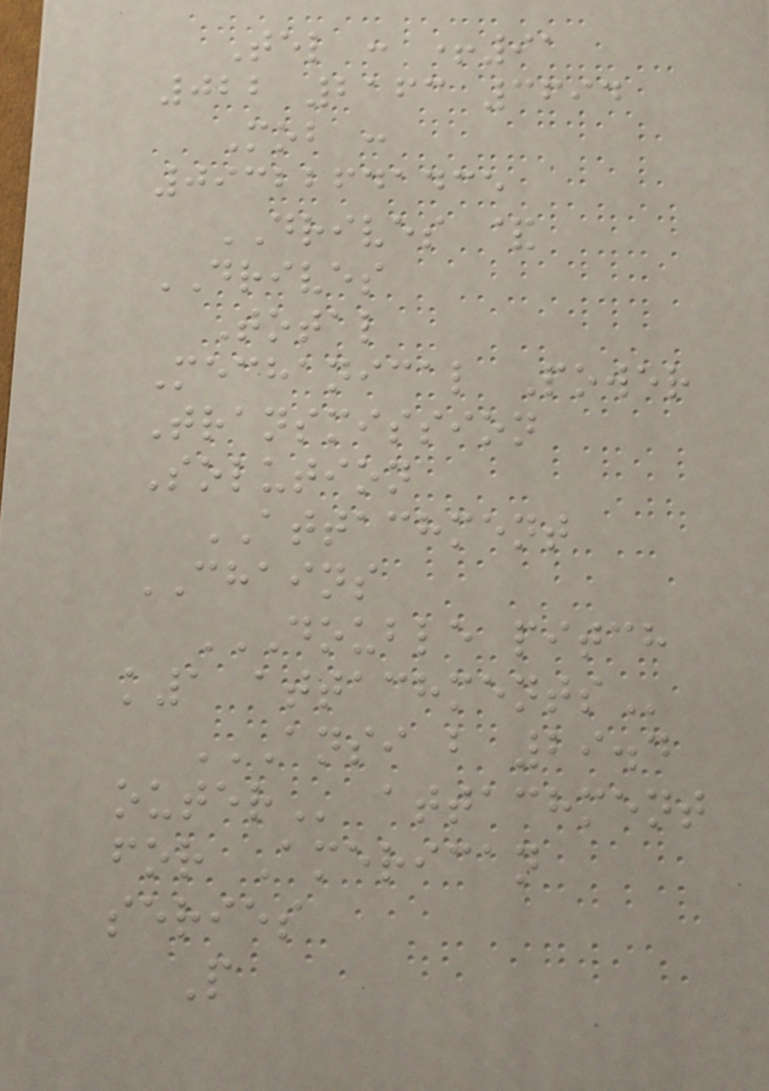Tel : +91
022 2163 3694
Mob :
09322641435
DRIVES &
DRIVES
Total
Mechanical Power
Transmission
Solution
ATTACHMENT
CHAINS
DOUBLE PITCH
K1 ATTACHMENTS
ANSI B 29.4
OUTER attachment
for American
series
P
